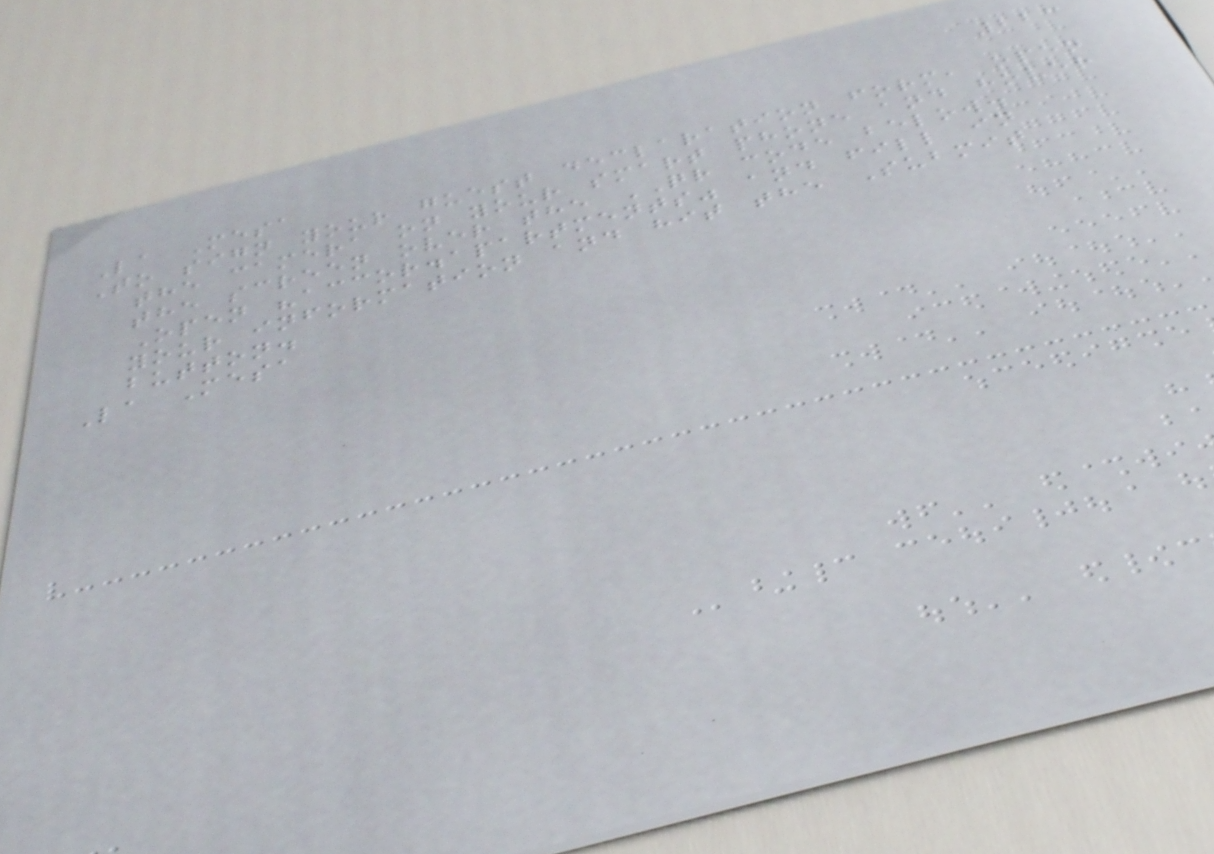223
La Mesa
To sign your guest declaration form, open
the camera on your smart phone and hover
the screen over the QR code below.
Open "accor.apartments" and fill in
your information and hit the Submit
button.
La Mesa
